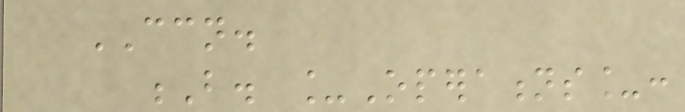CCN.
B. _Operations_:
